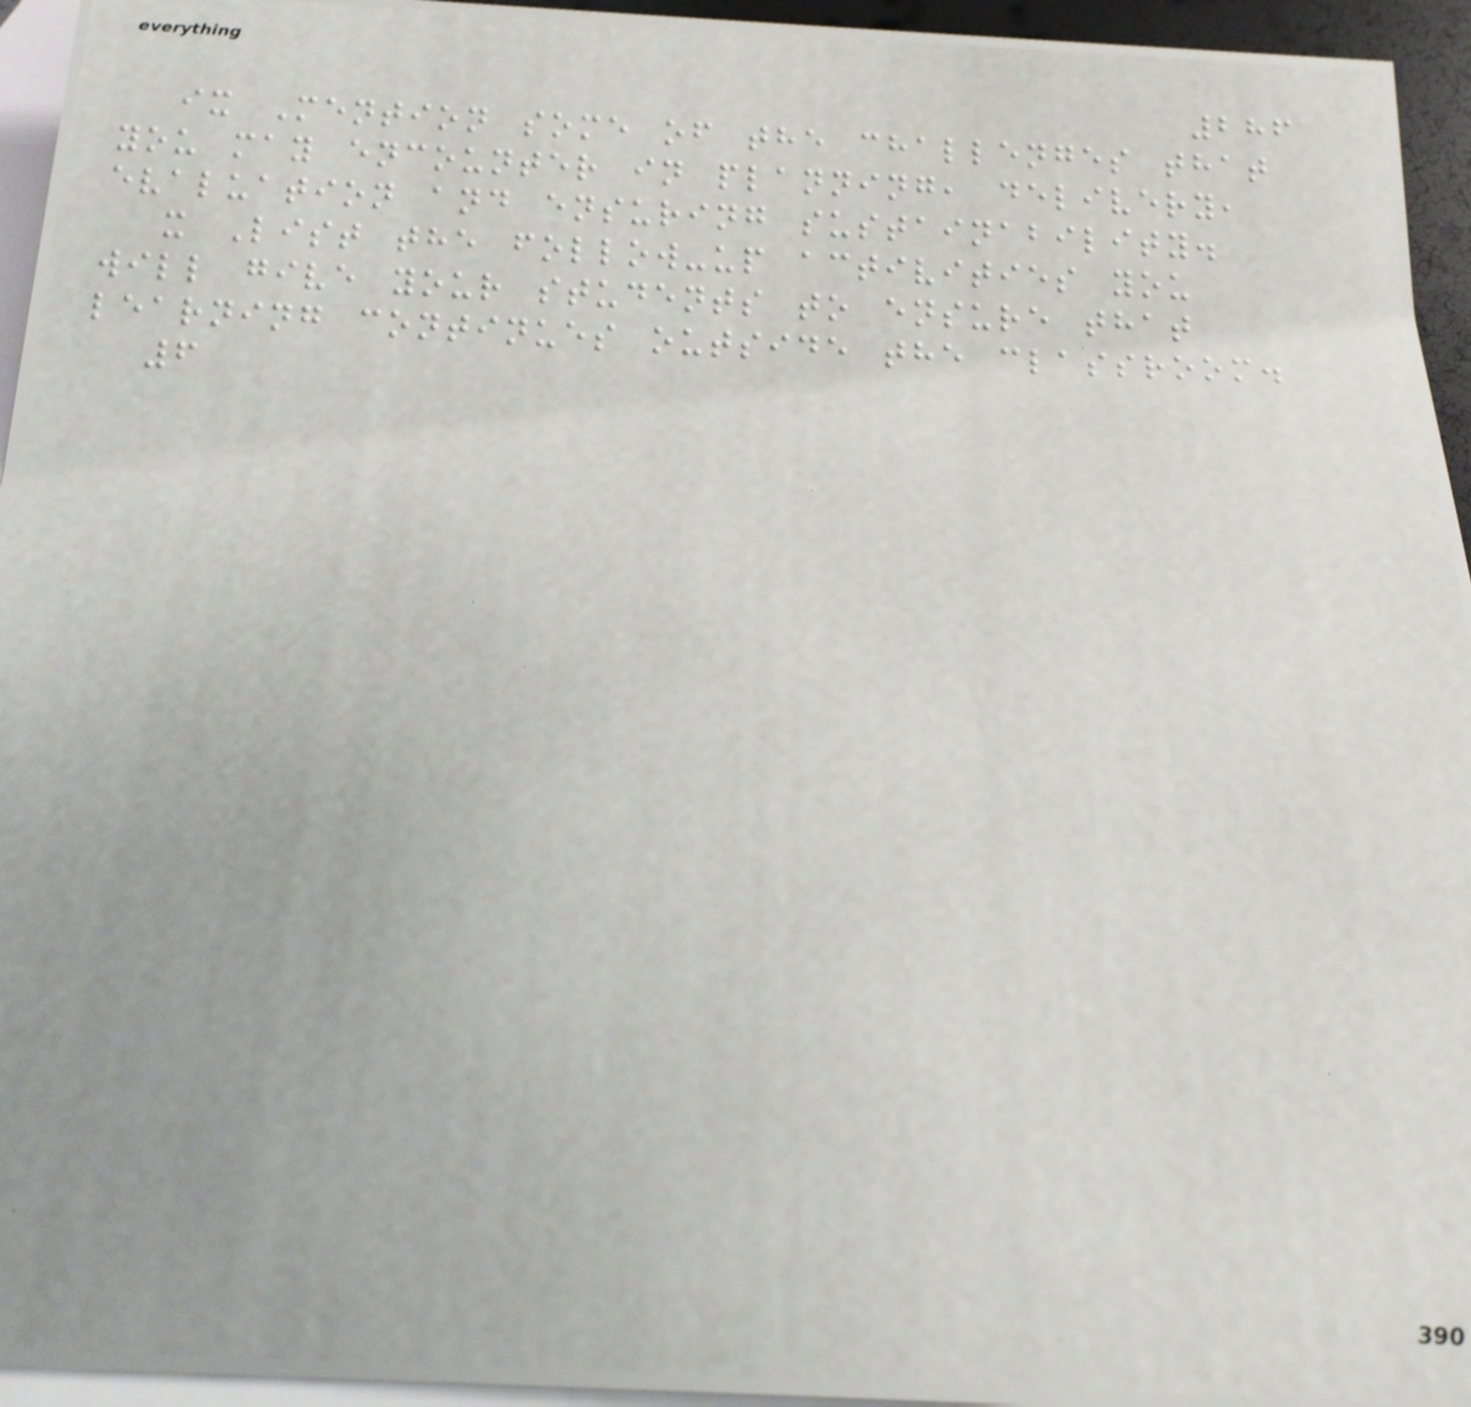286
ix Mention some of the challenges that
you may encounter in planning, delivery,
evaluation and ensuring sustainability.
x List the follow-up activities you
will give your students to ensure that
learning continues outside the classroom.
6
